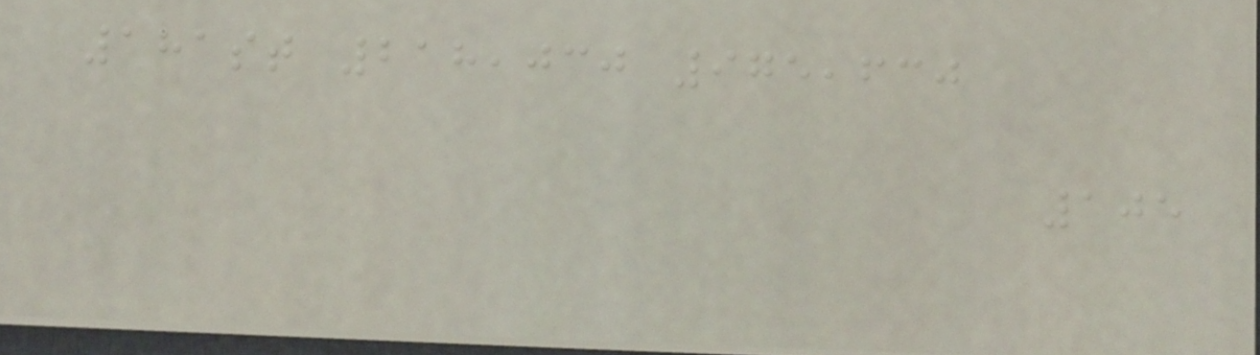181st 218,030 975,630
105
